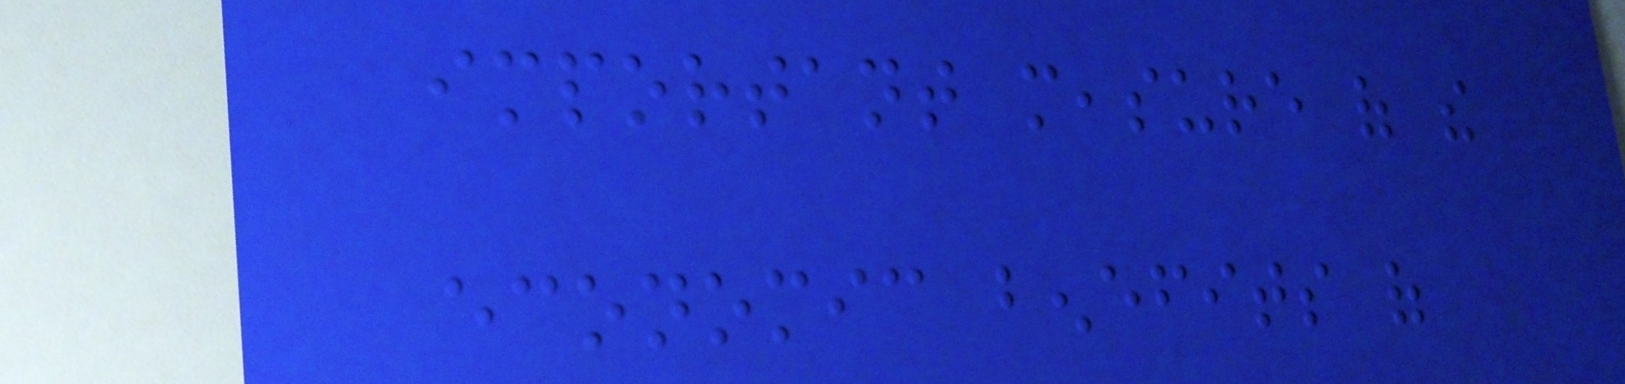important measure of the
economic benefits of
